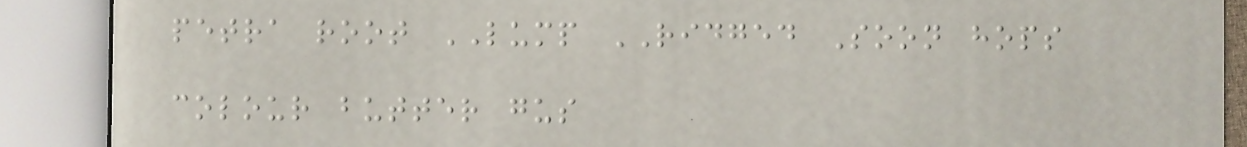petra root LUMP RIDGED Soon hops
colour butter gus
